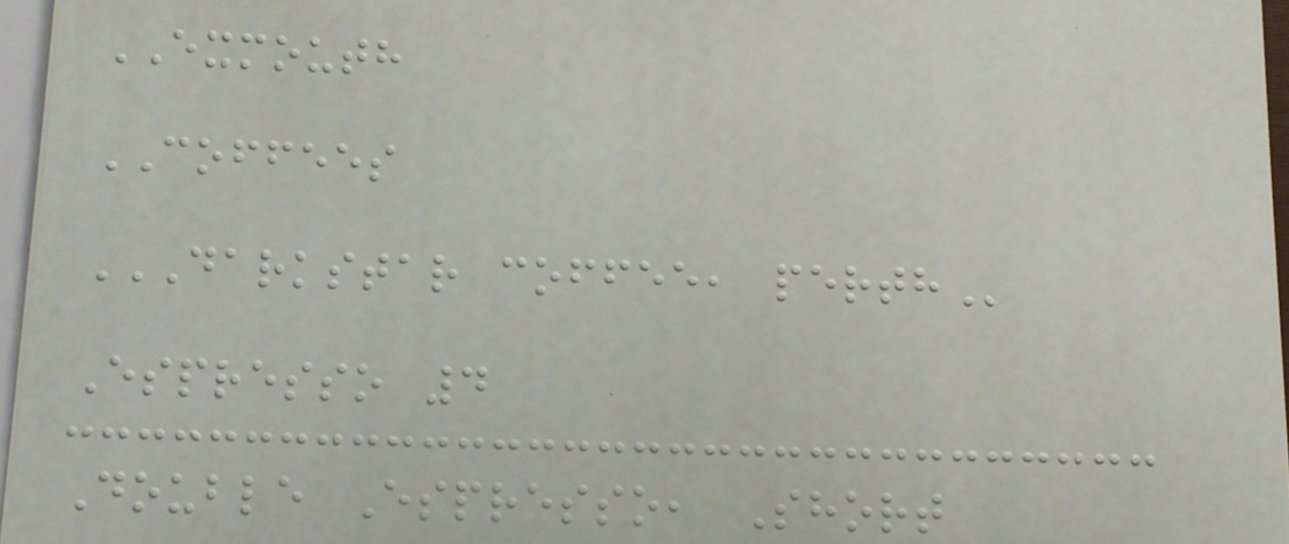EXMOUTH
COFFEES
DARKSTAR COFFEE, PERTH
Espresso 4
Double Espresso, Short
